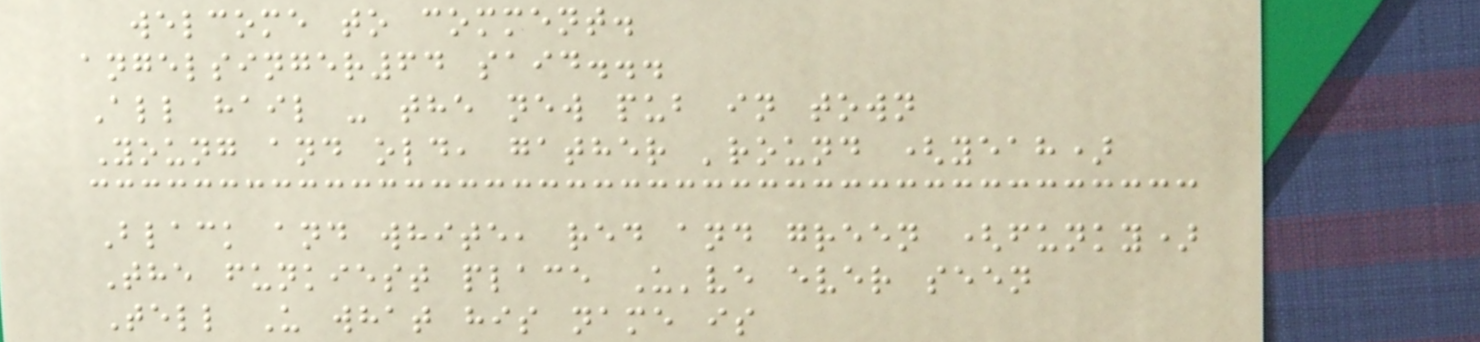welcome to comment.
angelsinger64 said...
All hail - the new pub in town
Young and old, gather 'round (yeah)
Black and white, red and green (funky)
The funkiest place U've ever seen
Tell U what his name is
